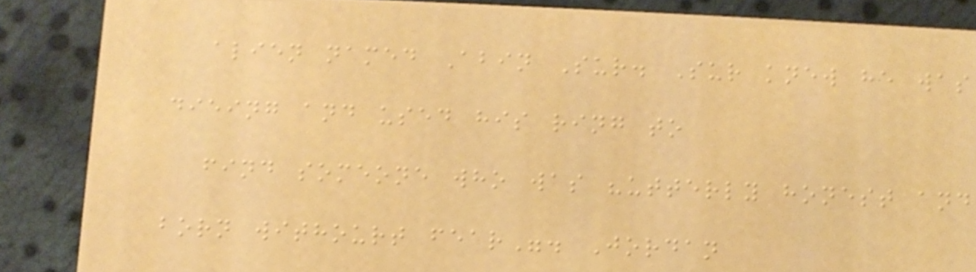alien named Abin Sur. Sur knew he was
dieing and used his ring to
find someone who was "utterly honest and
born withourt fear". Jordan
